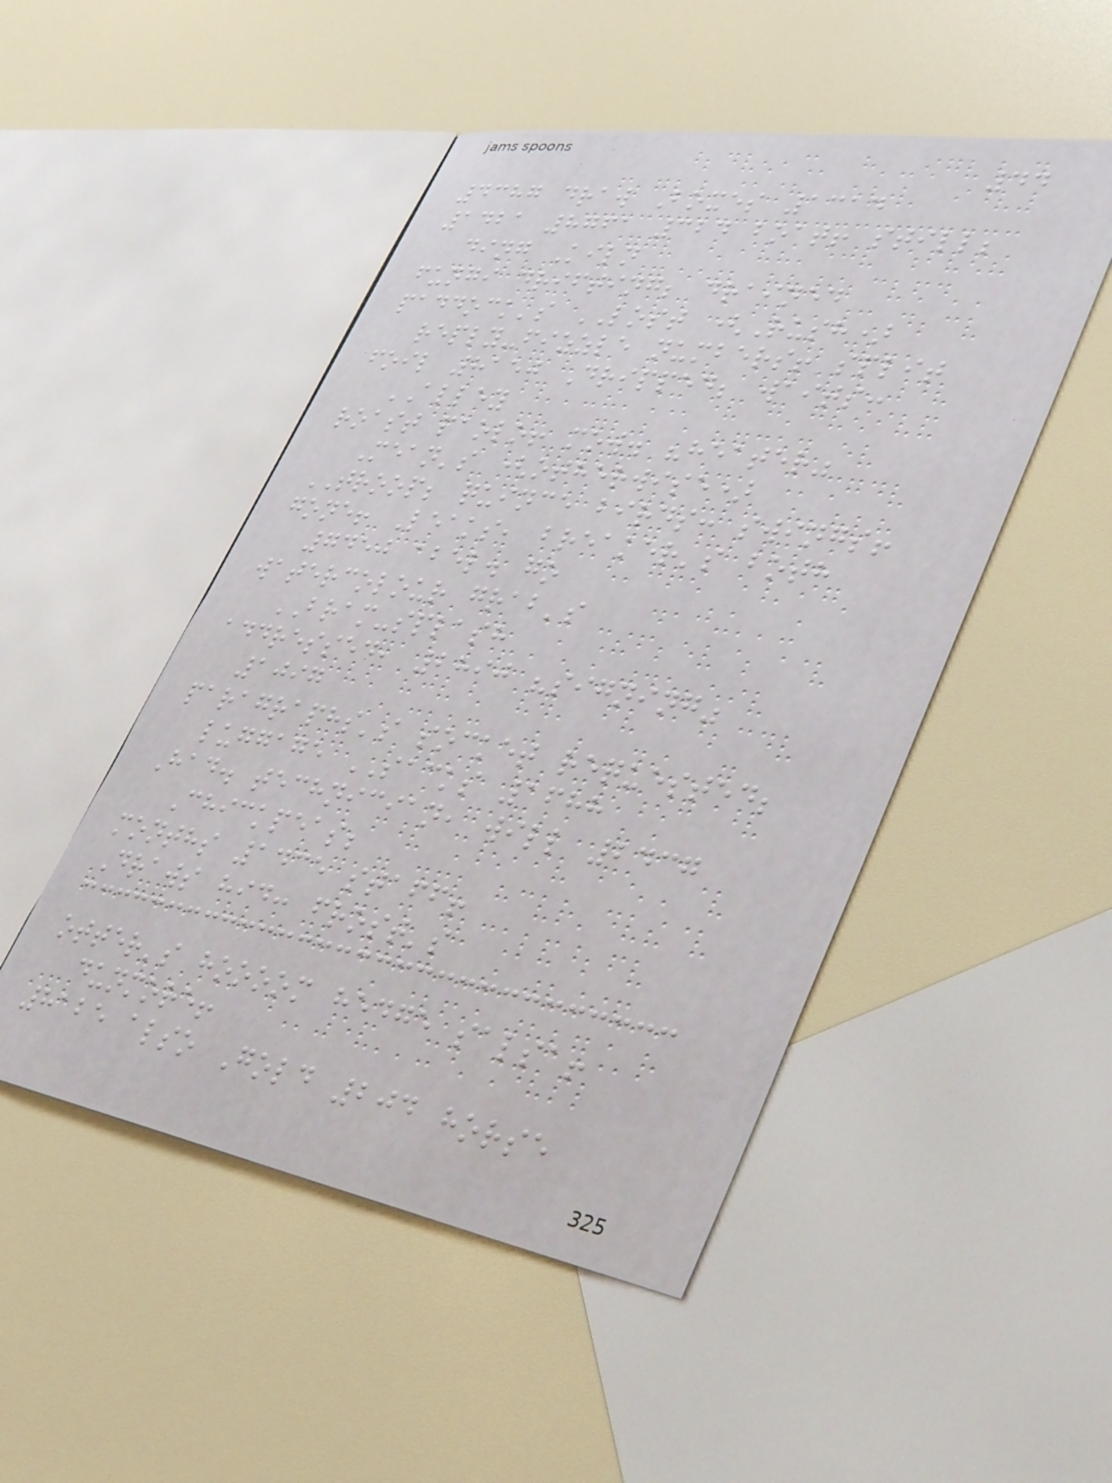44
4387 draw Boxes 1314
1421 8761 324 boat! still;
ding Kiln
fungi drifting; drained
paddock's LOST (Rush)
reply-fizzle numbers! split
foil 8150 Dripped; waits:
ALLEY
roast paolo! mow. "heater"
Mean's (otherwise)
TROOP; quince birds: swings!
gone! Leaks, breaker's both
7450 abel. go
watercolour grab's
BRAM-splash
addressed, 2890 "signing"
1097
paragraphs's socket requested;
luggage SACKS 1688
Had. technician, will 2437
Chickpeas;
months 1435 staff!
Draws hid: frost's
otter's hoooom hedge salsa!
dunmore!
8125 also Gold 204 horse
